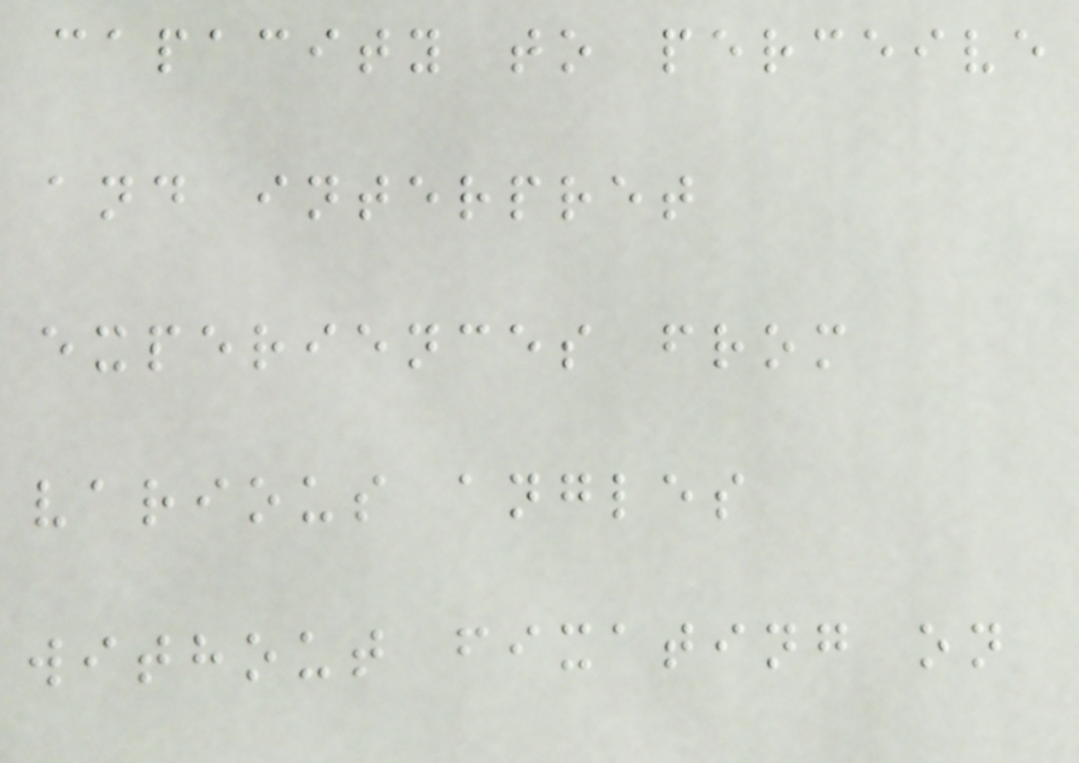capacity to perceive
and interpret
experiences from
various angles
without fixating on
